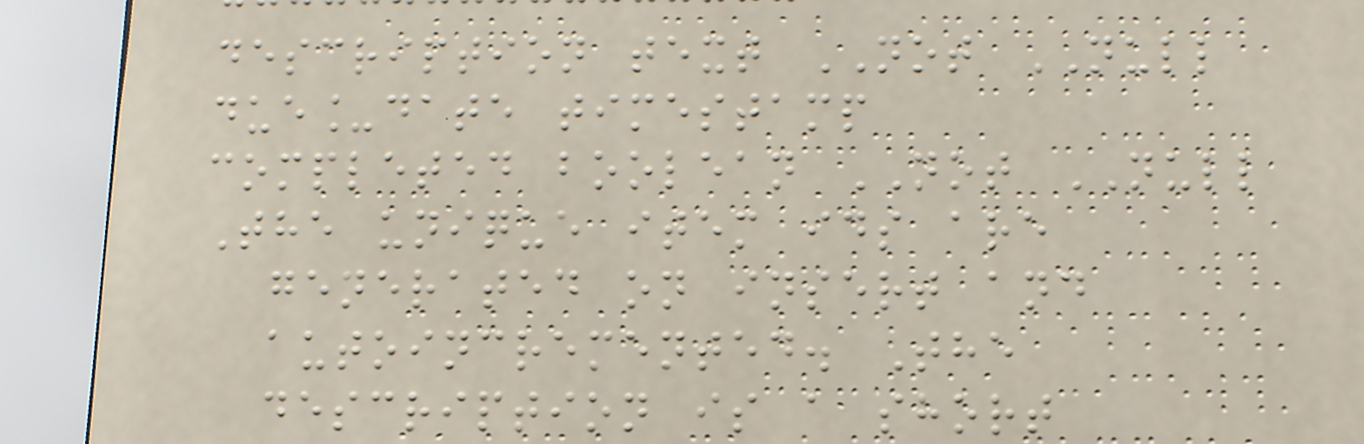description text NOT NULL
due_date timestamp
completed boolean NOT NULL
The unique item ids are
generated on insert and
autoincremented. The
description is a short
